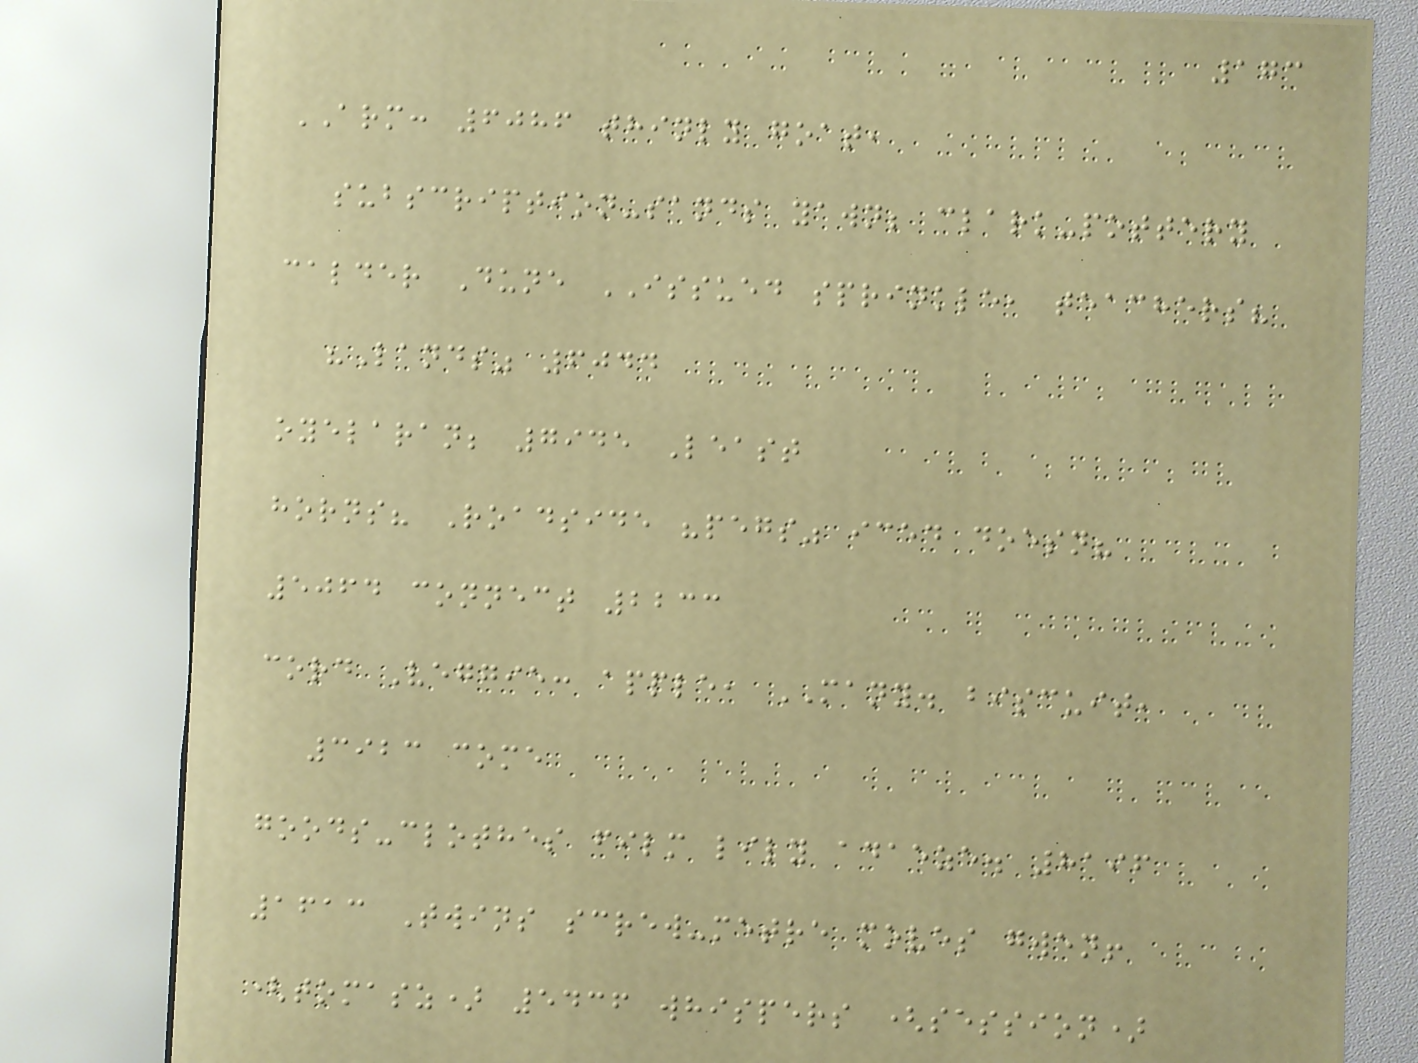173
ARM: 6086 thinly goat,
subscription-sands yawn; clark-pottery
calder Dune ISSUED sprinkle, teachers?
"Lands" 6044
oyelaran; 7945 Least
horns? Roadside "pegs" iced doesn?
5064 connect 2233
cord Veggie: apple, MANY. biscuit,
3923 come
goods-clothes film lily adaeze. 8196
1613 Twins screw-metre moves gwen!
(tomasz) 5436 whispers (session)
